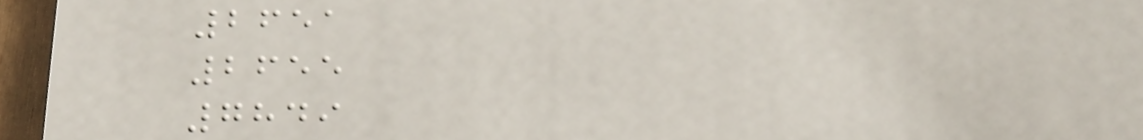2651
2655
7849
